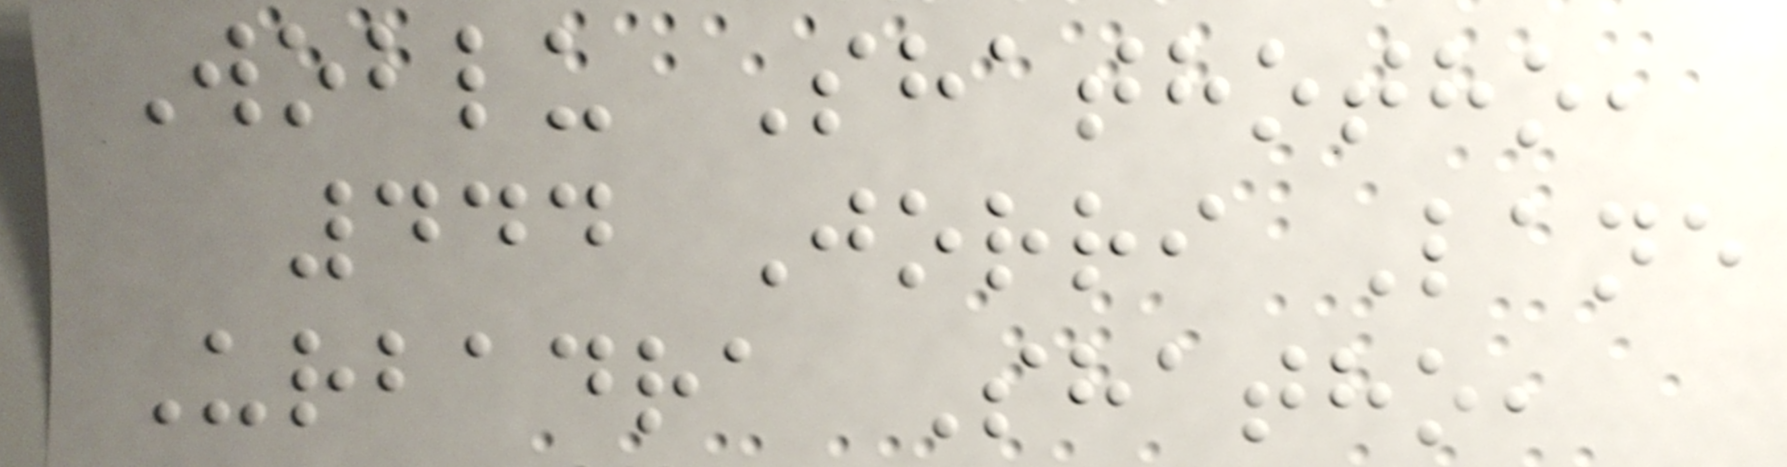Woblu Shathotho,
444 Jorri Lane
Urbadra Shatho,
